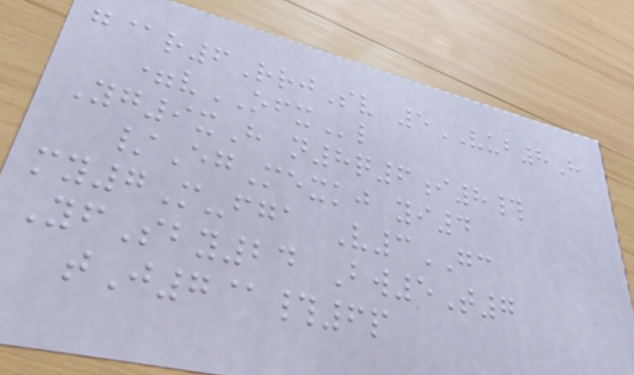g@r6RrjSv 5VUB8H
=vOFXl
Yg9xH n8q6i8#
/EgMexkj yi4
my7M-fga V3GC
YfSby24 Bw5T7
tJ7@#6p
